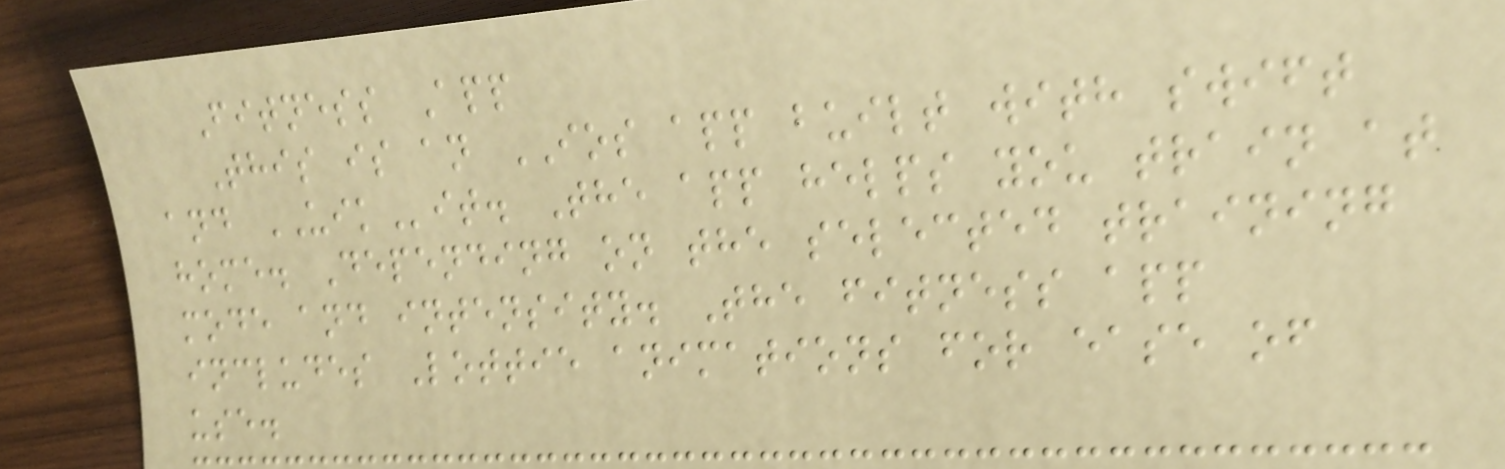Fitness App
This is an IOS app built with swift
and UIKit. The app helps you train at
home. Depending on the selected training
mode and intensity. The fitness app
includes Lottie animations for ease of
use.
